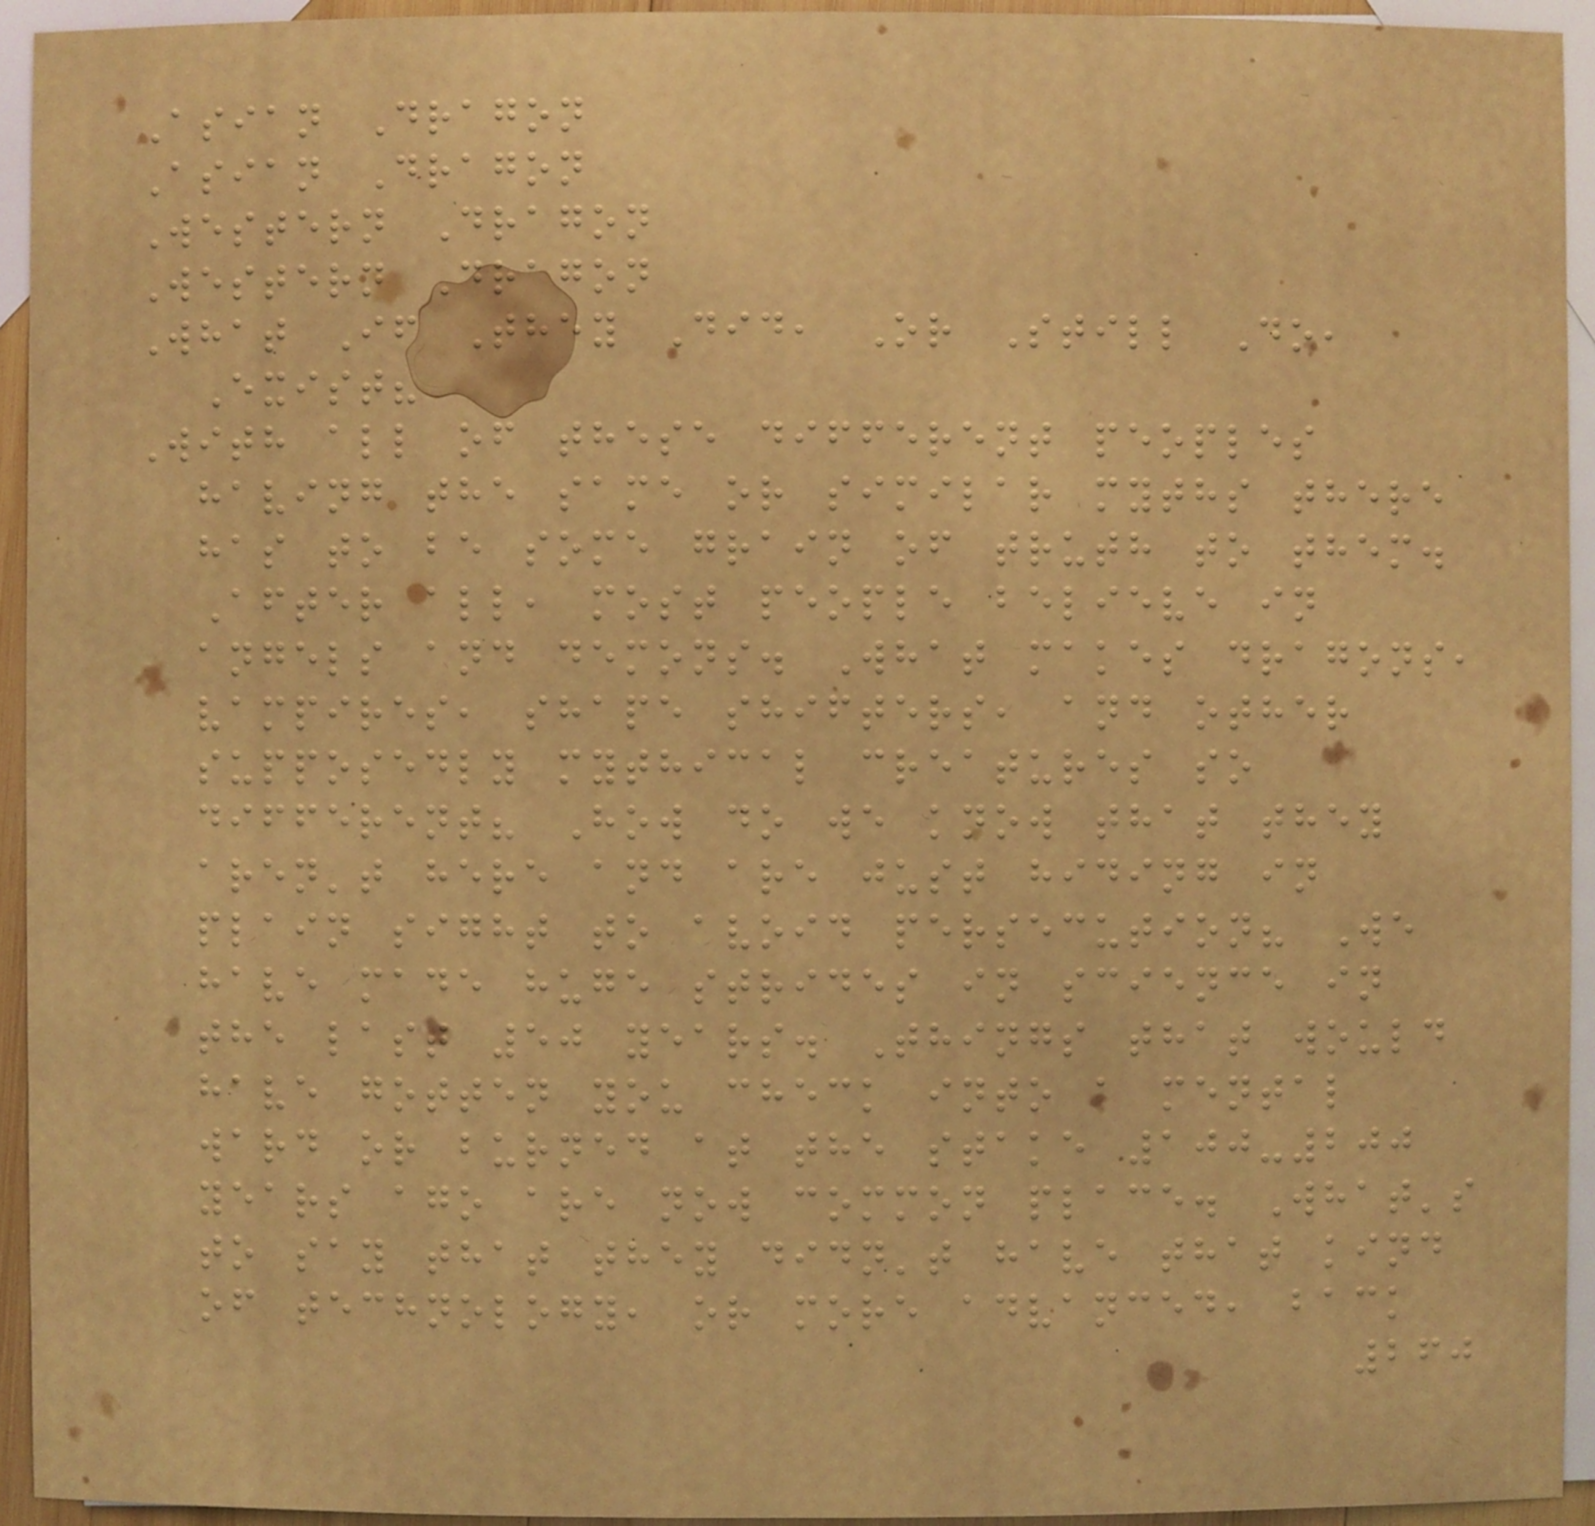Asian Dragon
Asian Dragon
Western Dragon
Western Dragon
What If They Did, Or Still Do,
Exist?
With all of these different peoples
having the same or similar myths there
has to be some grain of truth to them.
After all, most people believe in
angels and demons. What makes dragons,
vampires, shape shifters, and other
supposedly mythical creatures so
different? How do we know that they
aren't here and are just hiding in
plain sight to avoid persecution? We
have made huge strides in science in
the last 50 years. Things that would
have gotten you check into a mental
ward or burned at the stake 100-200
years ago are now common place. What's
to say that they didn't have that kind
of technology, or more advanced, back
260
